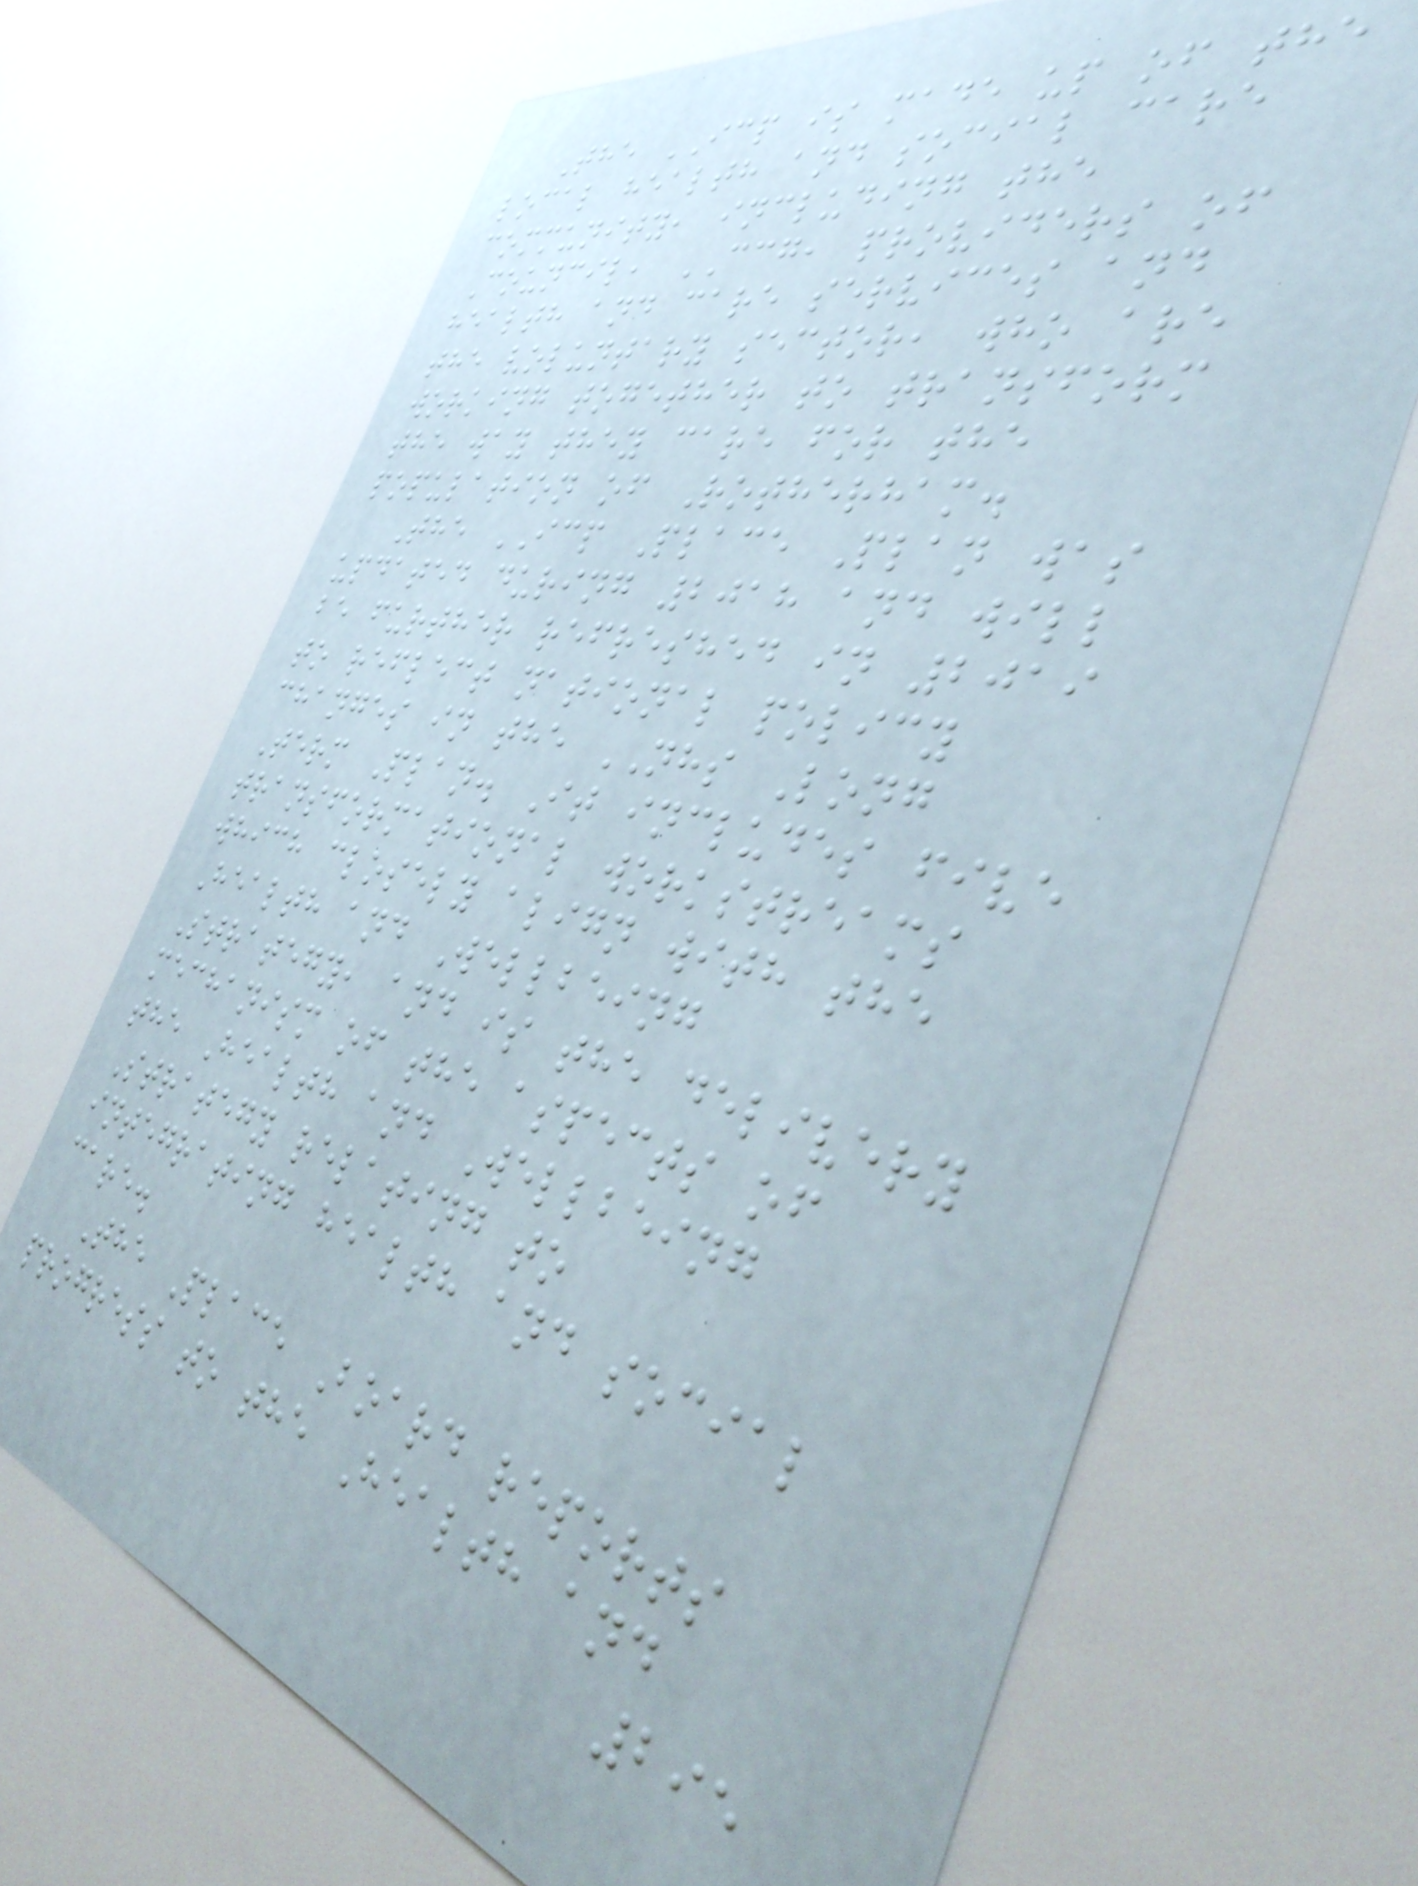The ICP is made up of the
local health and social care
community, including the
Council, CCG, providers of
health and care services and
the voluntary sector, who are
working together to transform
the way they care for the
population of Rotherham.
The ICP Place Plan was
updated during 2018 and will
be further refreshed in 2019
to reflect national policy
changes in the NHS Long
Term Plan. It includes five
transformational workstreams
which closely align with the
Health and Wellbeing
Strategy, and is the delivery
mechanism of the aspects of
the Health and Wellbeing
Strategy relating to
integrating health and social
care.
The Place Board reports
progress to the Health and
295
